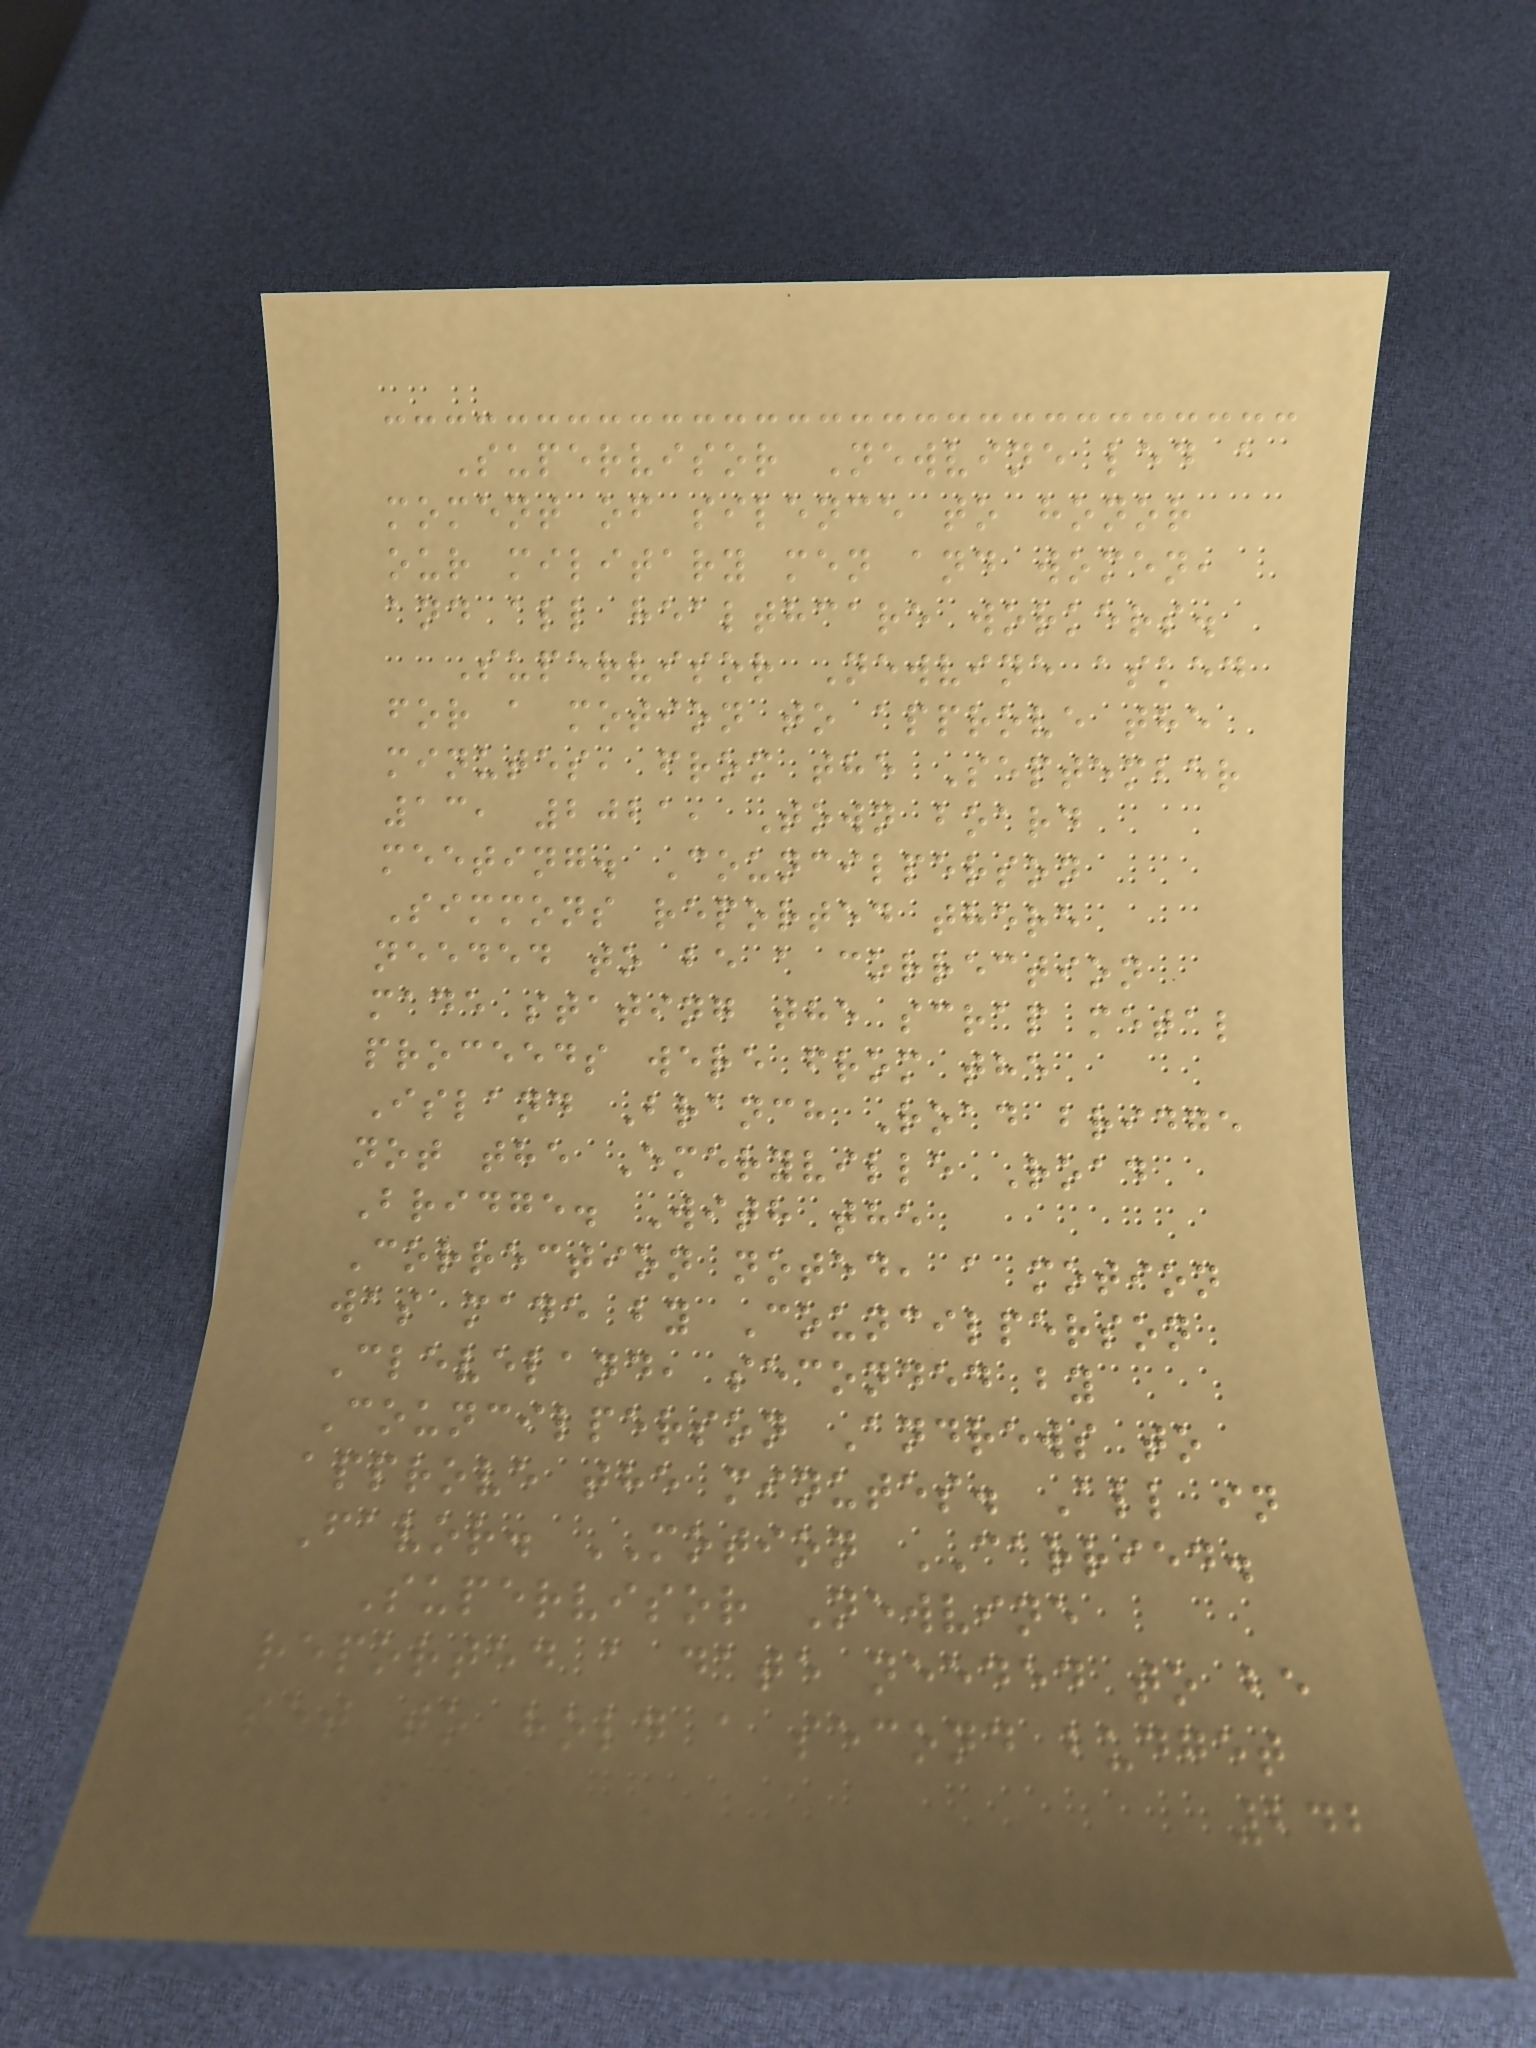Supervisor Newvine led a
moment of silence to honor
our military men and women,
and all healthcare workers.
Supervisor Newvine asked
for a motion to approve the
minutes, from the September
13, 2021, Town board
meeting. Councilperson
Simmons reported there
needed to be a correction
made stating the scrap metal
proceeds were from the
Island Branch Road bridge
not the Emeryville Road
Bridge. With the
Correction noted, a motion
was made by Councilperson
Cleveland, seconded by
Councilperson Andrews to
approve the minutes. All in
Favor. MOTION CARRIED.
Supervisor Newvine
reported a date needed to be
set to hold a second budget
242
